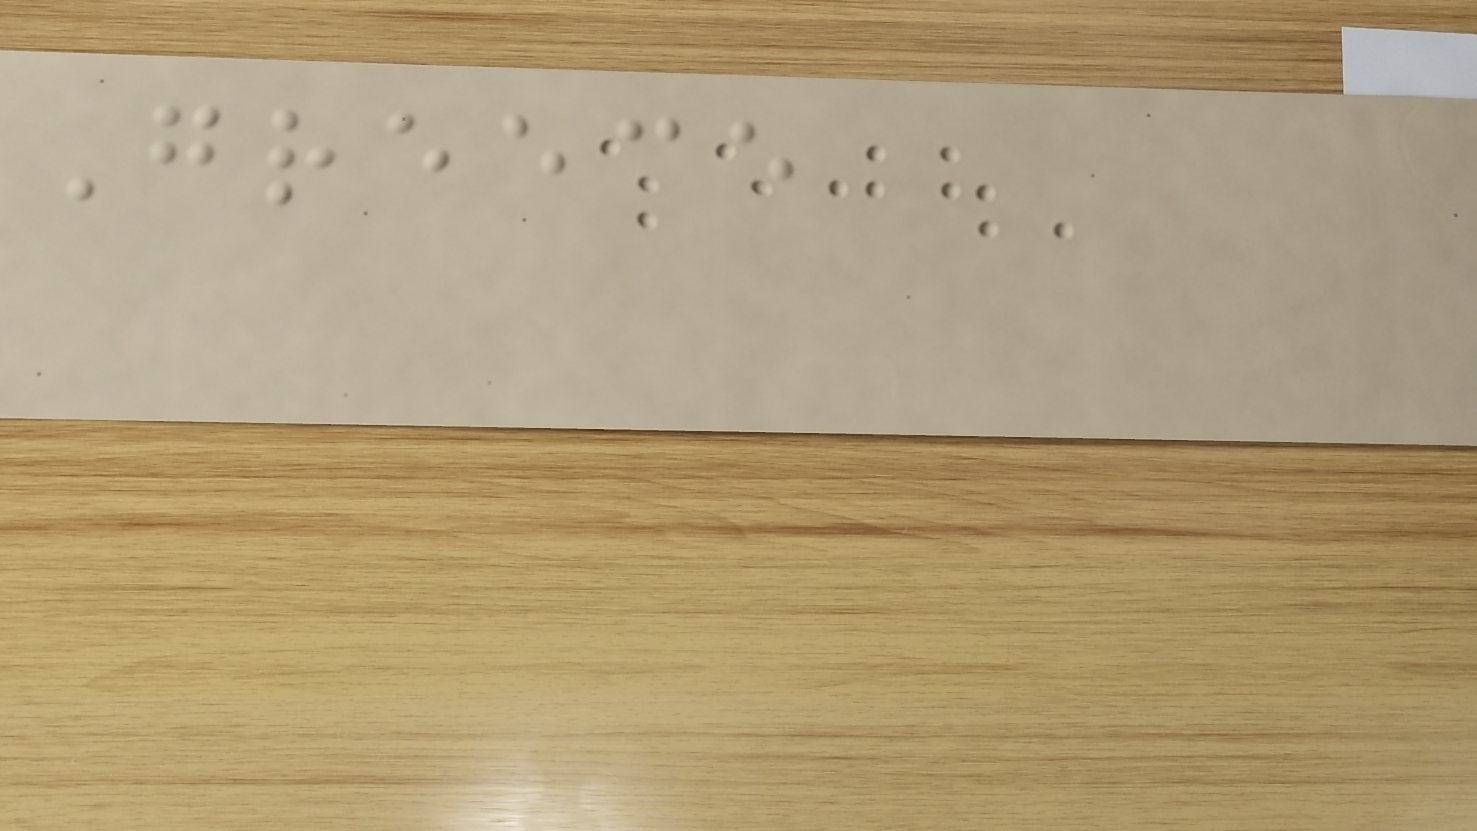Greece
